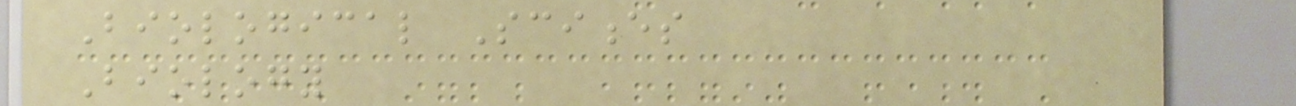Biological Sciences
Biology
